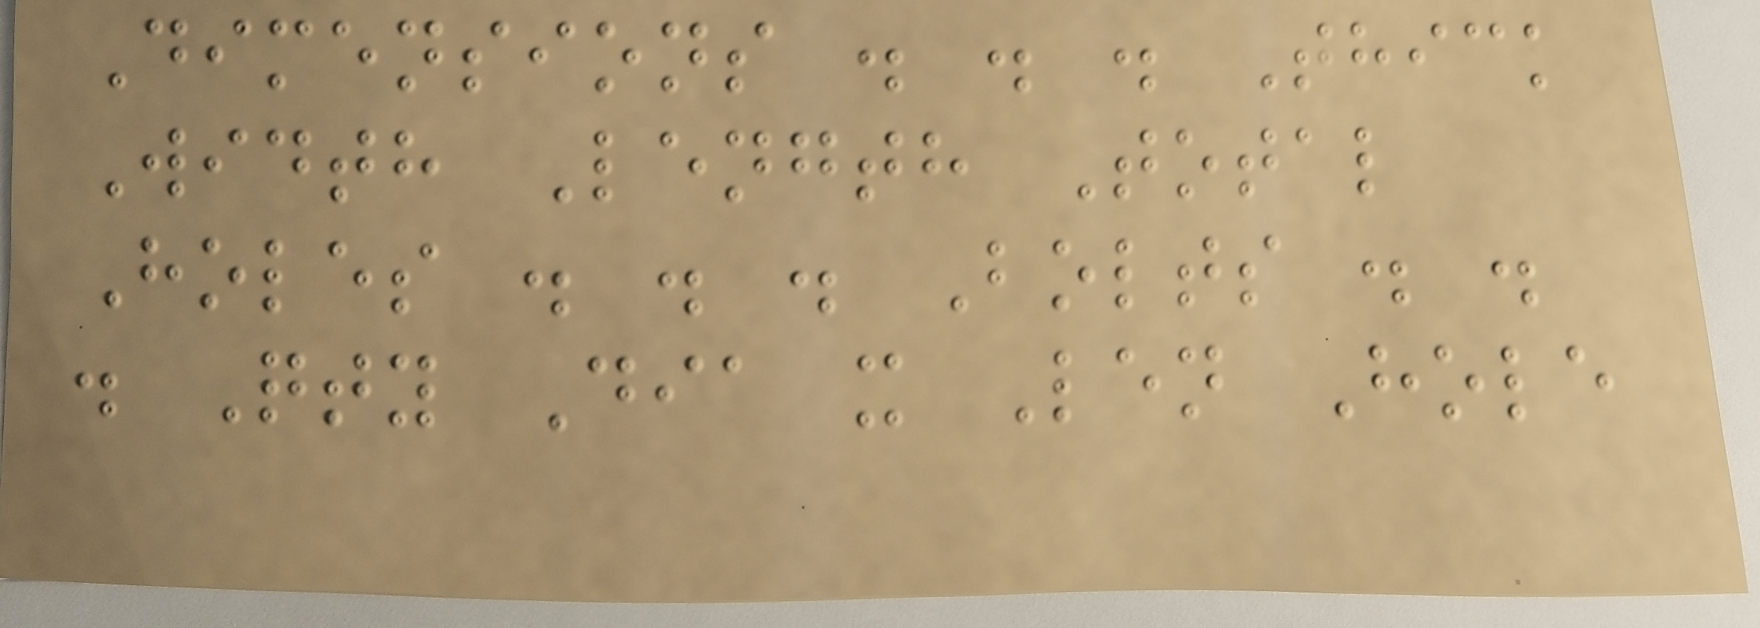Dimensions . . . Thick
Width Length Total
Holes . . . Bolts . .
. Qty Dia x Len Hole
